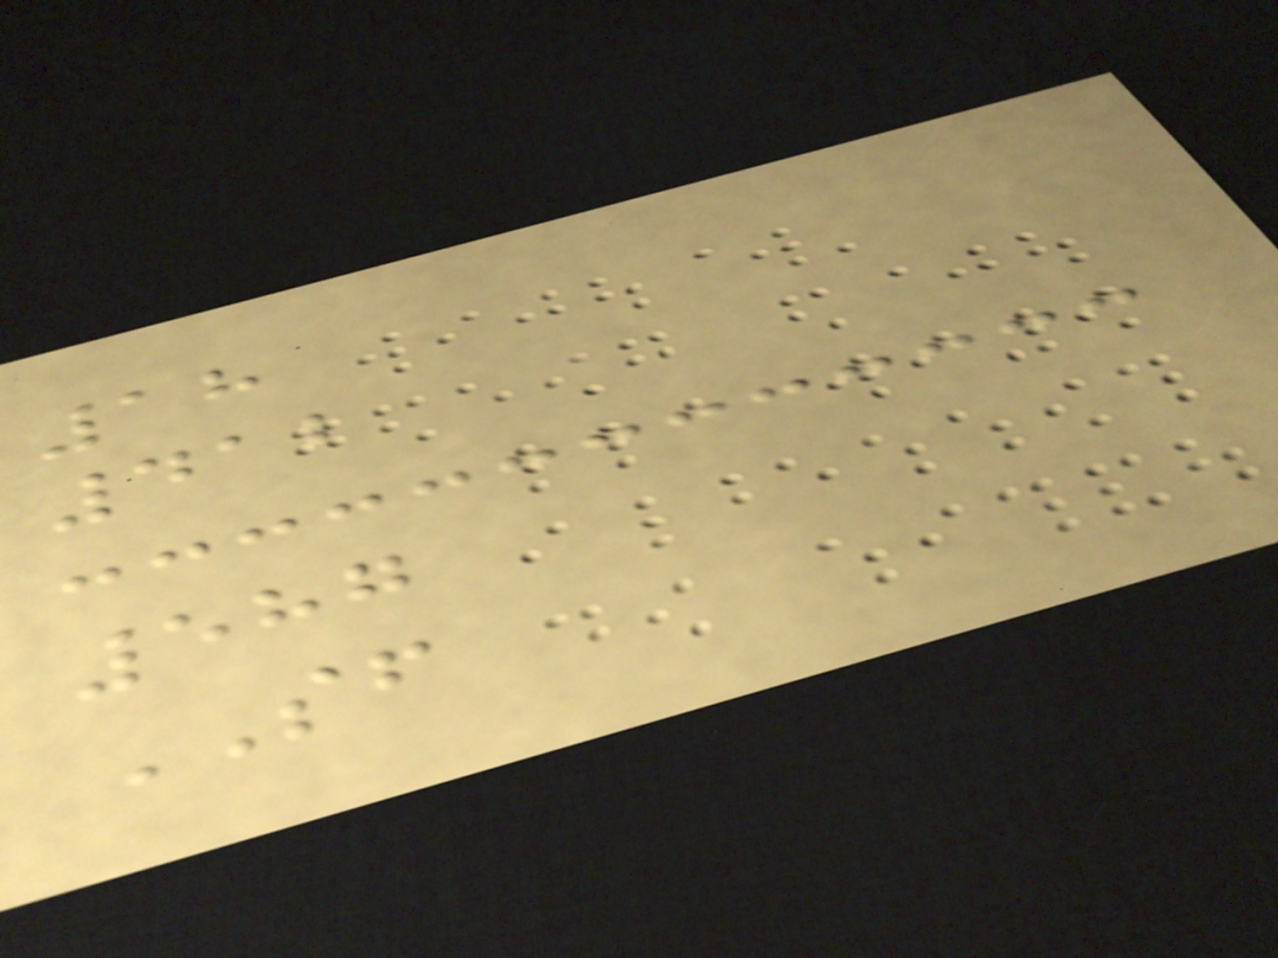18
412
587
SF
